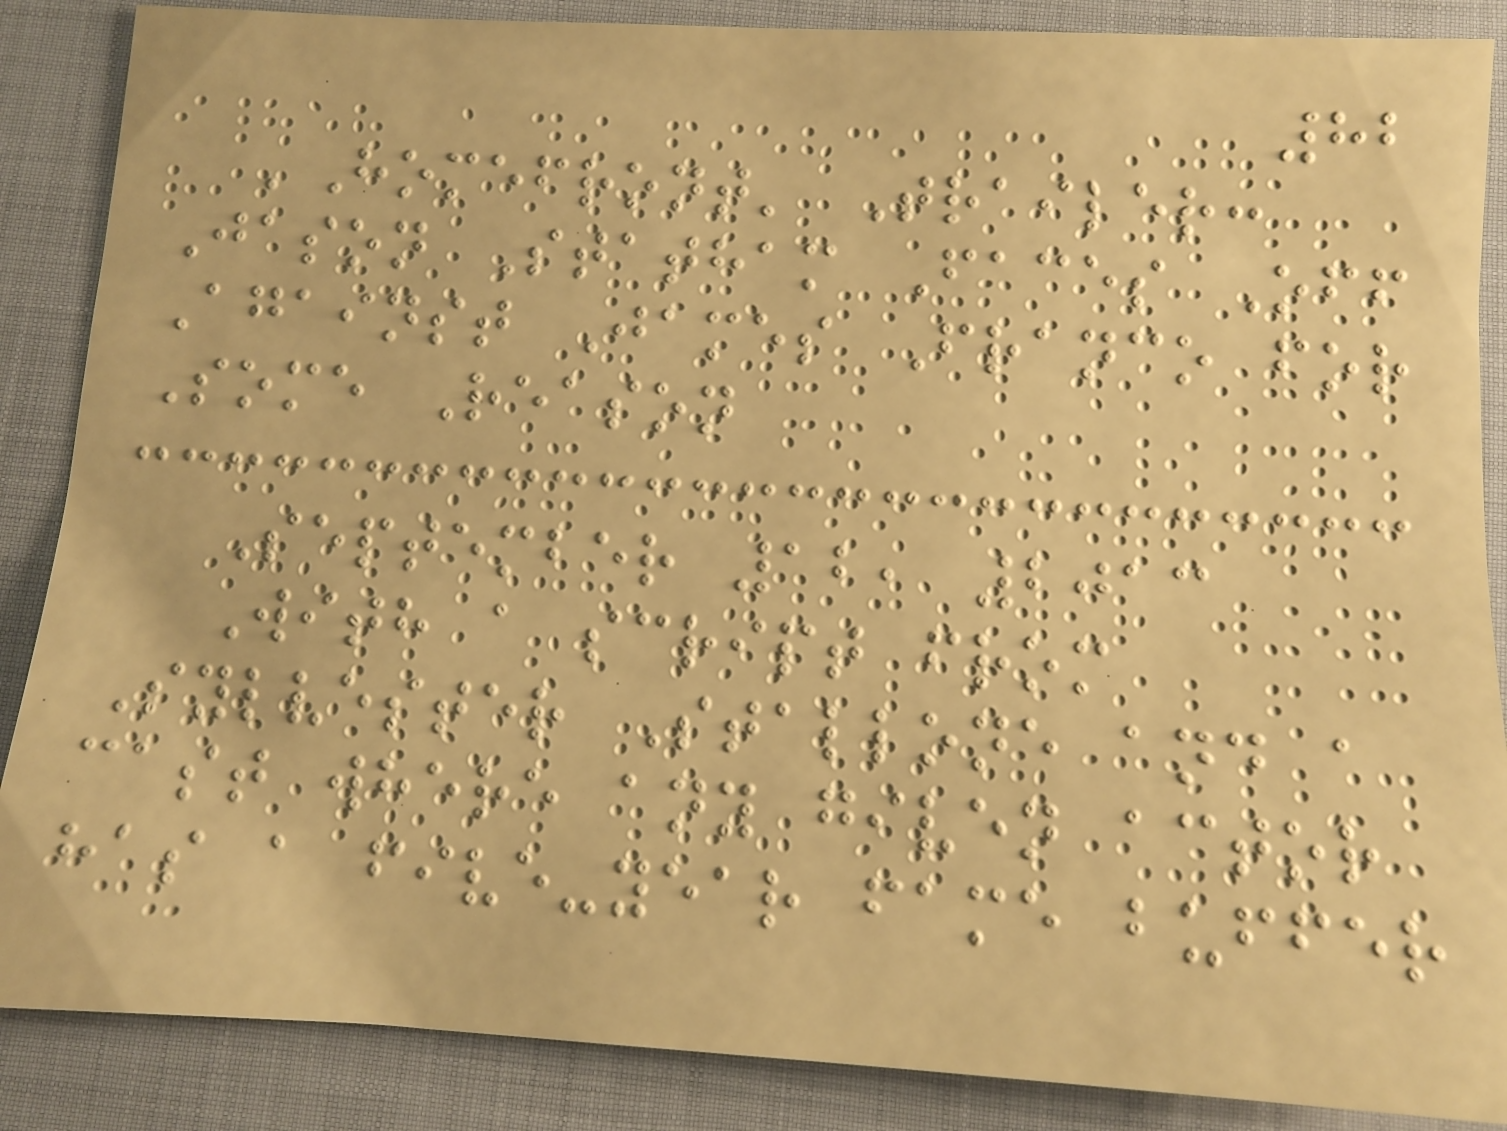82
'Homefront' Trailer:
Jason Statham Faces Off
Against James Franco for
Some Reason
September 12, 2013
With a script from
Sylvester Stallone and a
cast where any given actor
has a five-year fame buffer
